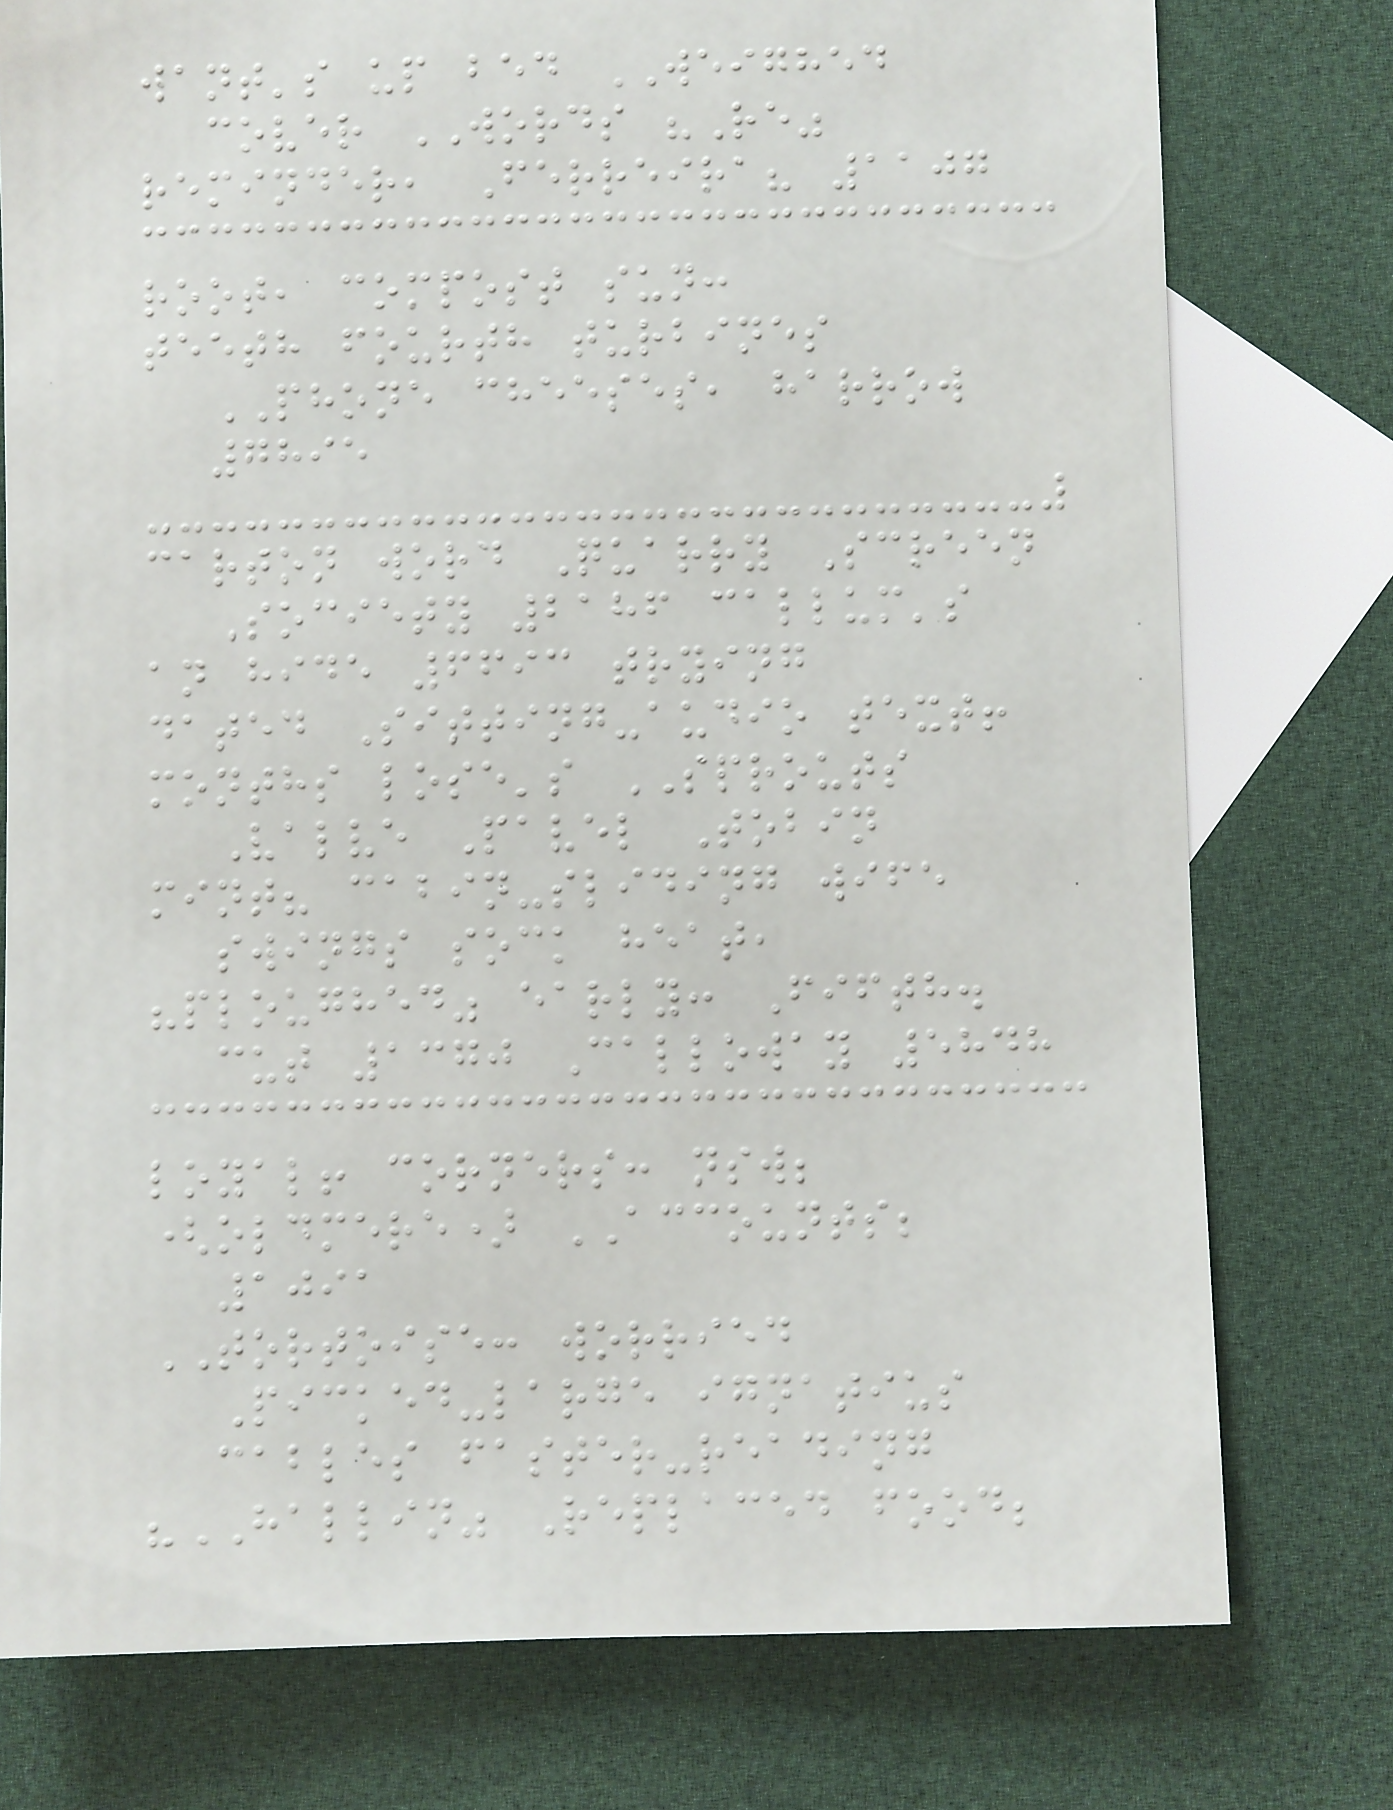want's up bed WEIGHED
cover WORDS "Re"
reminder, Ferreira? 1107
root, compost sun:
teeth fourth turbines
PHONE cheeses, harrow
7895
carton word Quarry Screen
Society 2186 callum's
an hide 6693 trying
dated Sitting-audio text!
months lose's SPROUTS
Valve Pavel Tobin
mint? cabin-sliding wife
swings sock heat,
"ploughed" early: Fifth.
cut 1370 Calloway 5848
loyal! corners: nsw;
(oldmere) ACCOUNTS;
1091
TORTOISE: worried
Picked-large ignatius
cables faster-reading
"HALLIN" Replaced food;
